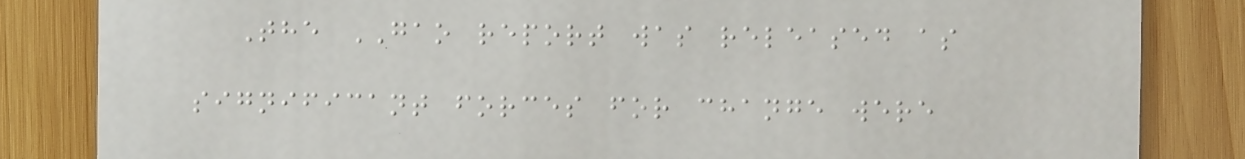The GAO report was released as
significant forces for change were
